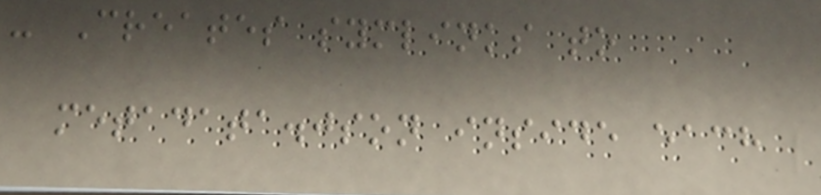- Creates symlinks to
metadata.json inside each
